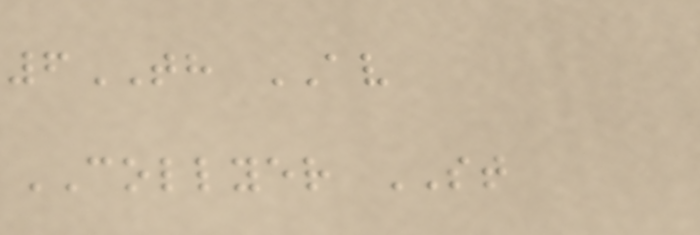6TH AV
COLLYER ST
